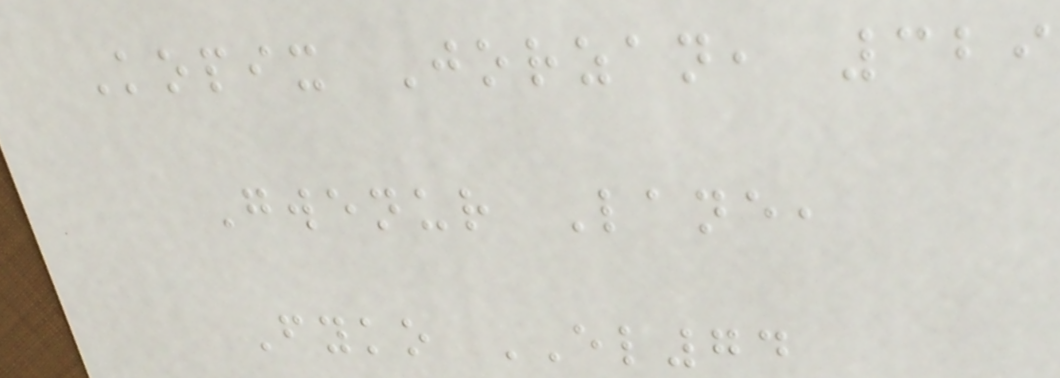Kopix Jorzan, 329
Gwenur Lane,
Fyko EL74
